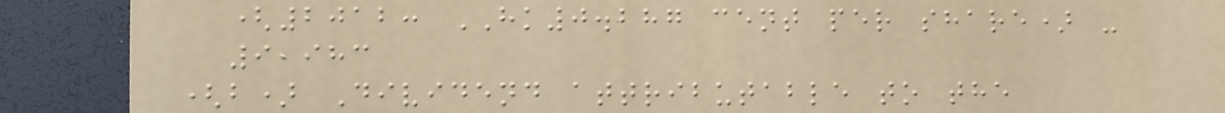(2012: HK0.287 cent per share) -
9,983
(b) Dividend attributable to the
